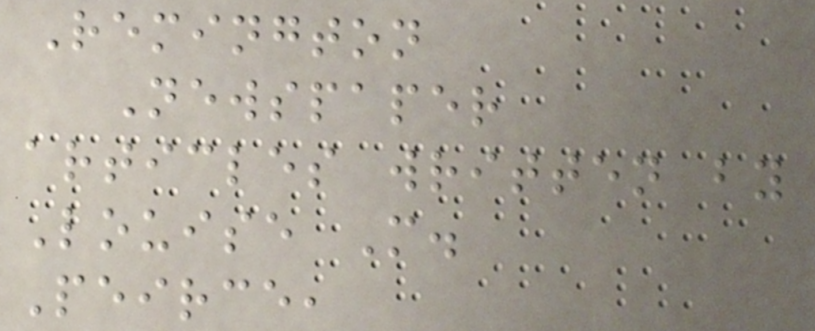Remington
Newspaper
articles written by
Louise M.
Peirce,
